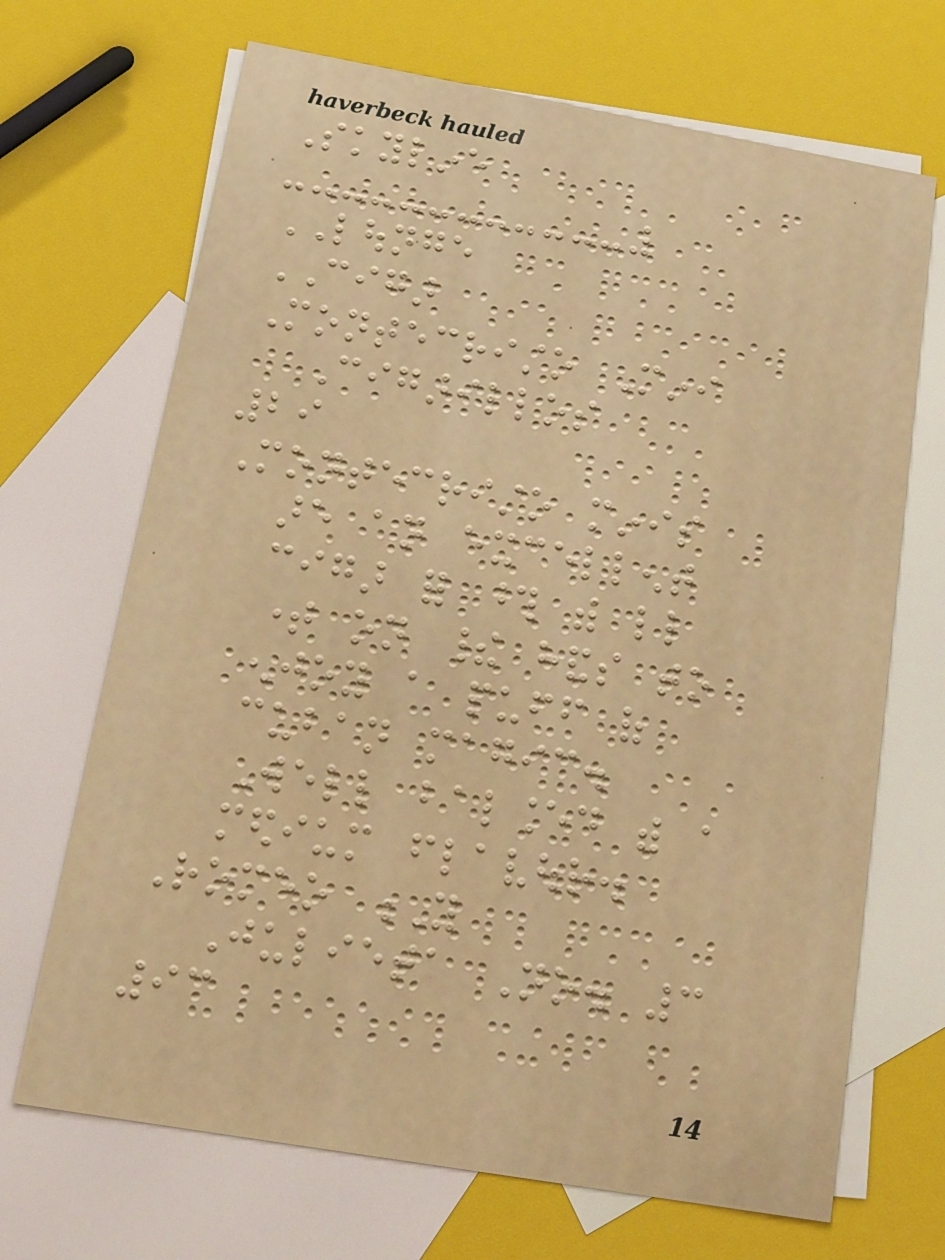Skyline
LOUNGE
CIGAR
Montecristo Mini
Cigarillos
29
Montecristo minis
are an excellent
cigar for those with little
time on their hands to
enjoy a puff of
cuban magic.
Well balanced with a
medium flavour.
Romeo Y
Julieta No. 3
93
